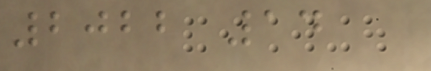2022 14
